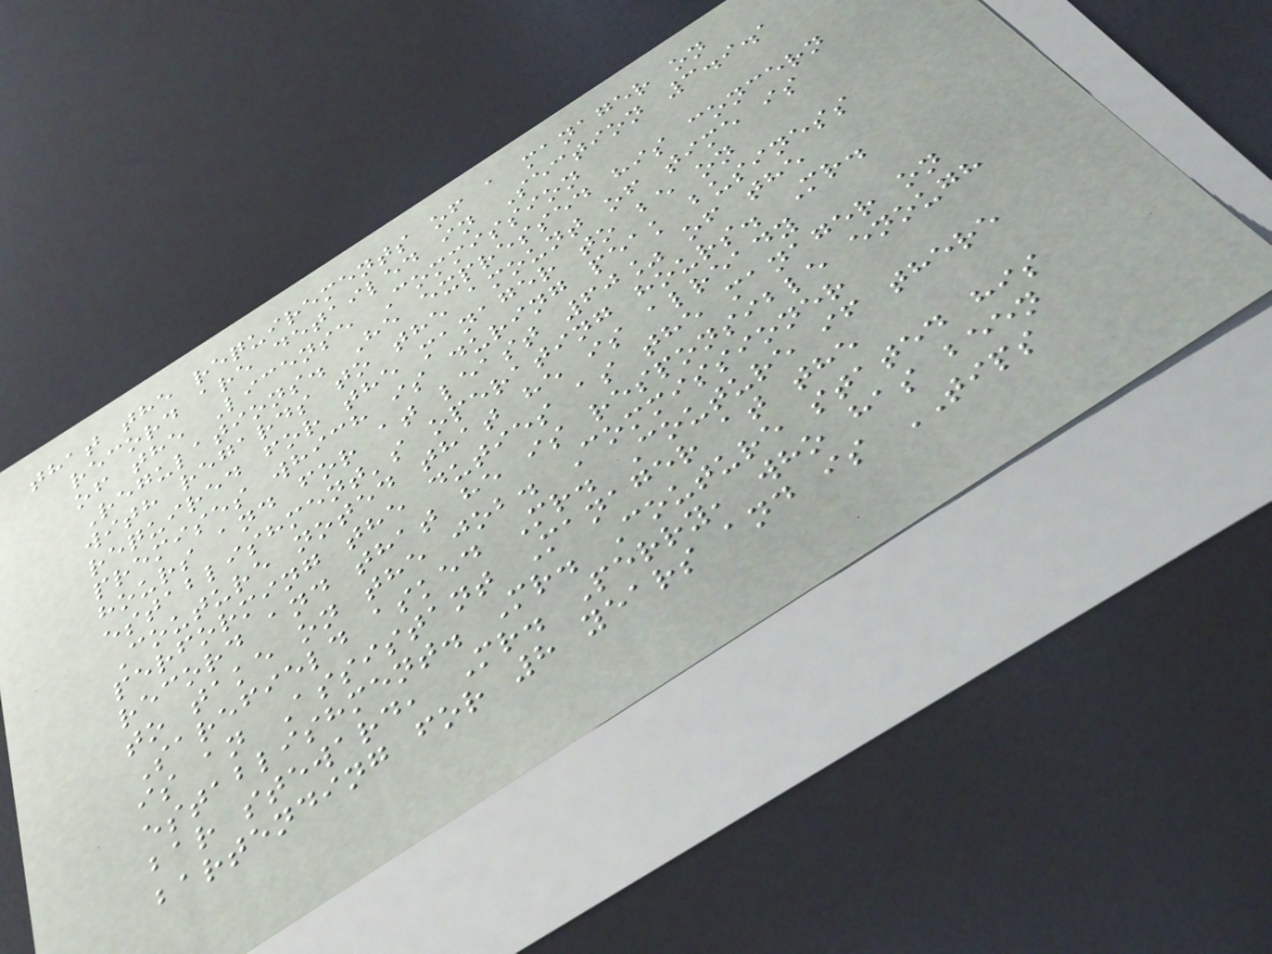that the requirements of a manager on
record are detailed in Section 3.9.1
of the License Commission
Regulations. He expressed his concern
with regards to the amount of time is
required for the manager to be on
premises which is during peak business
hours and for at least 60% of the
establishment's operating hours. Mr.
Couture noted that he is already
performing the duties as the manager on
record and that he is responsible enough
to take on the job. Commissioner
Sarefield asked Mr. Couture if there
is an Assistant Manager at the
establishment. Mr. Couture stated his
bar steward, Mr. Perry, who has been
bartending for 8 years and is TIPS
